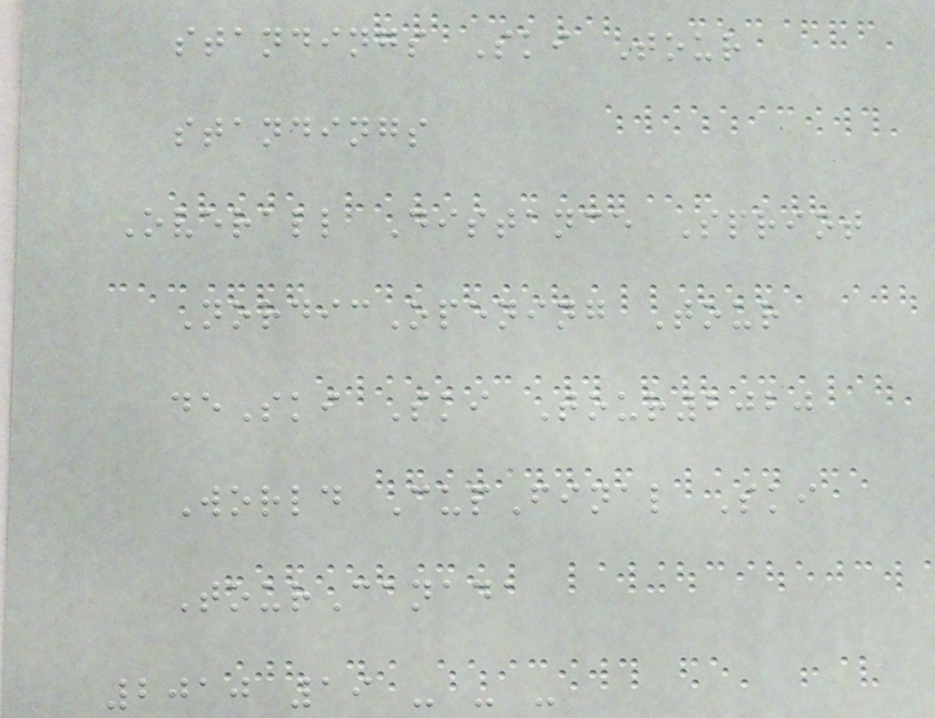standings Ski Tour
standings
Overall Distance Sprint
NordicOpening Tour
deSki Ski Tour2020
World CupFinal Ski
TourCanada
2010 19 - - -
